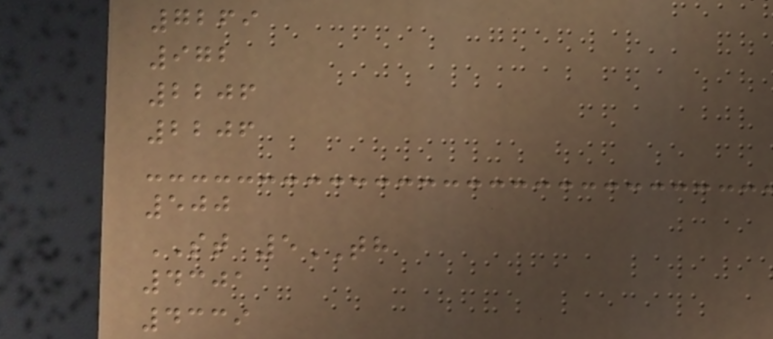7269
972
2206
2206
500
ST 5TH
4301
4339
